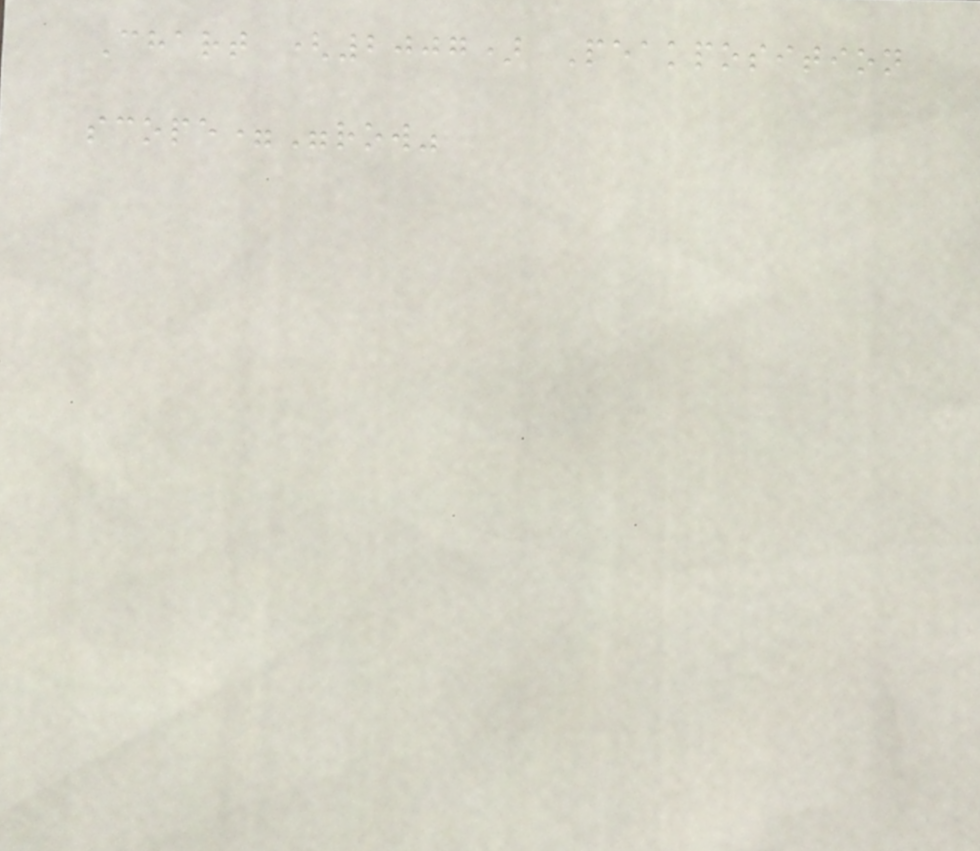Chart (2007) Peakposition
scope="row"
